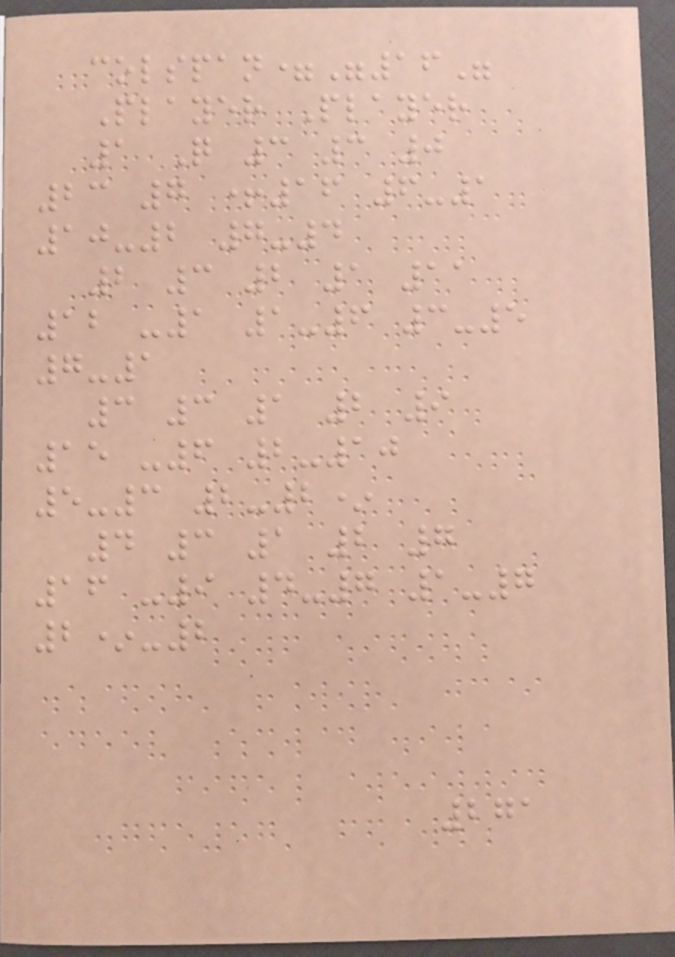colspan="16"
Player Player
1 Q 3 3 0
23 7 +16 6-1
10-2 7-4
2 3 2 1 11
12 -1 1-6 3-5
7-1
3 3 1 2 9
15 -6 2-10
5-3 2-2*
4 3 1 2 7
16 -9 4-7 1-7
2*-2
271
